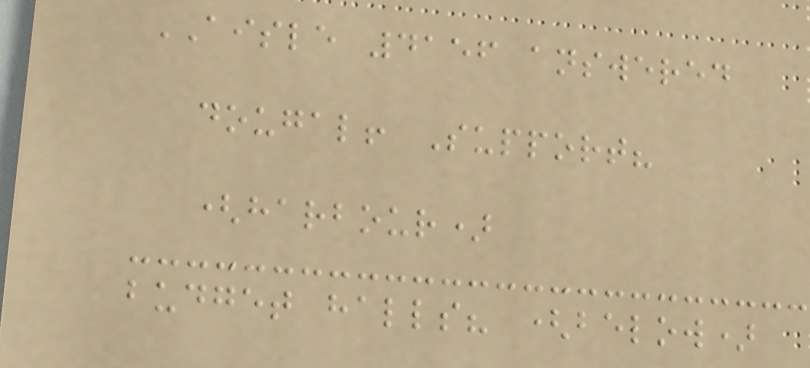AISLE 4156 answered
dougal! Support?
(harbour)
budget halls? (below)
